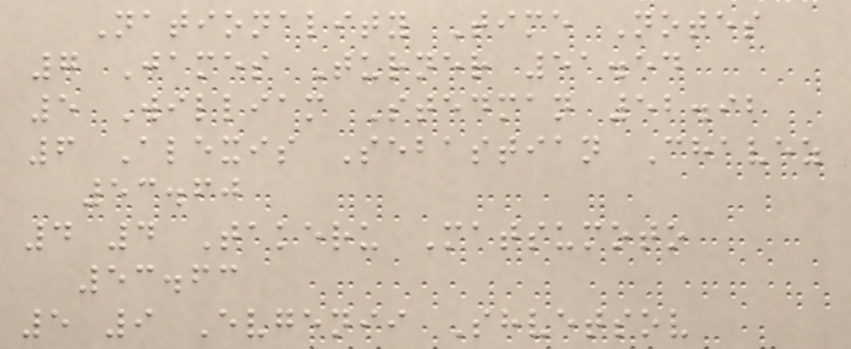Nationality Time Notes
7 James Turner 51.54
5 William Stedman 52.92
6 Alexis Sebastian Chavez
53.60
4 4 Takeru Matsumoto
53.63
5 9 Evgenii Shvetsov
